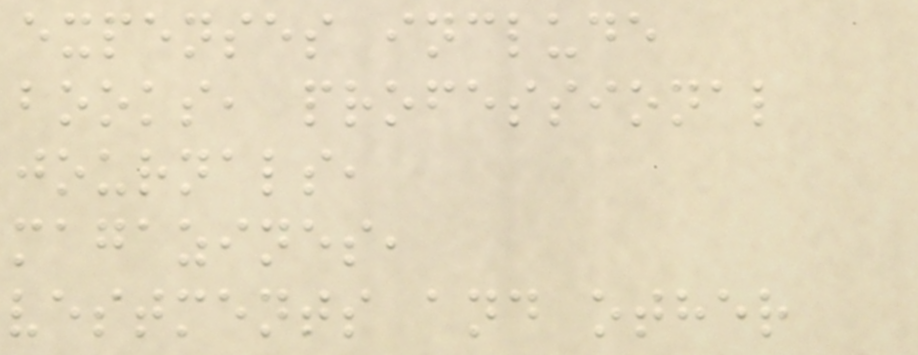expenses include
books, professional
journals,
magazines,
vestments and other
